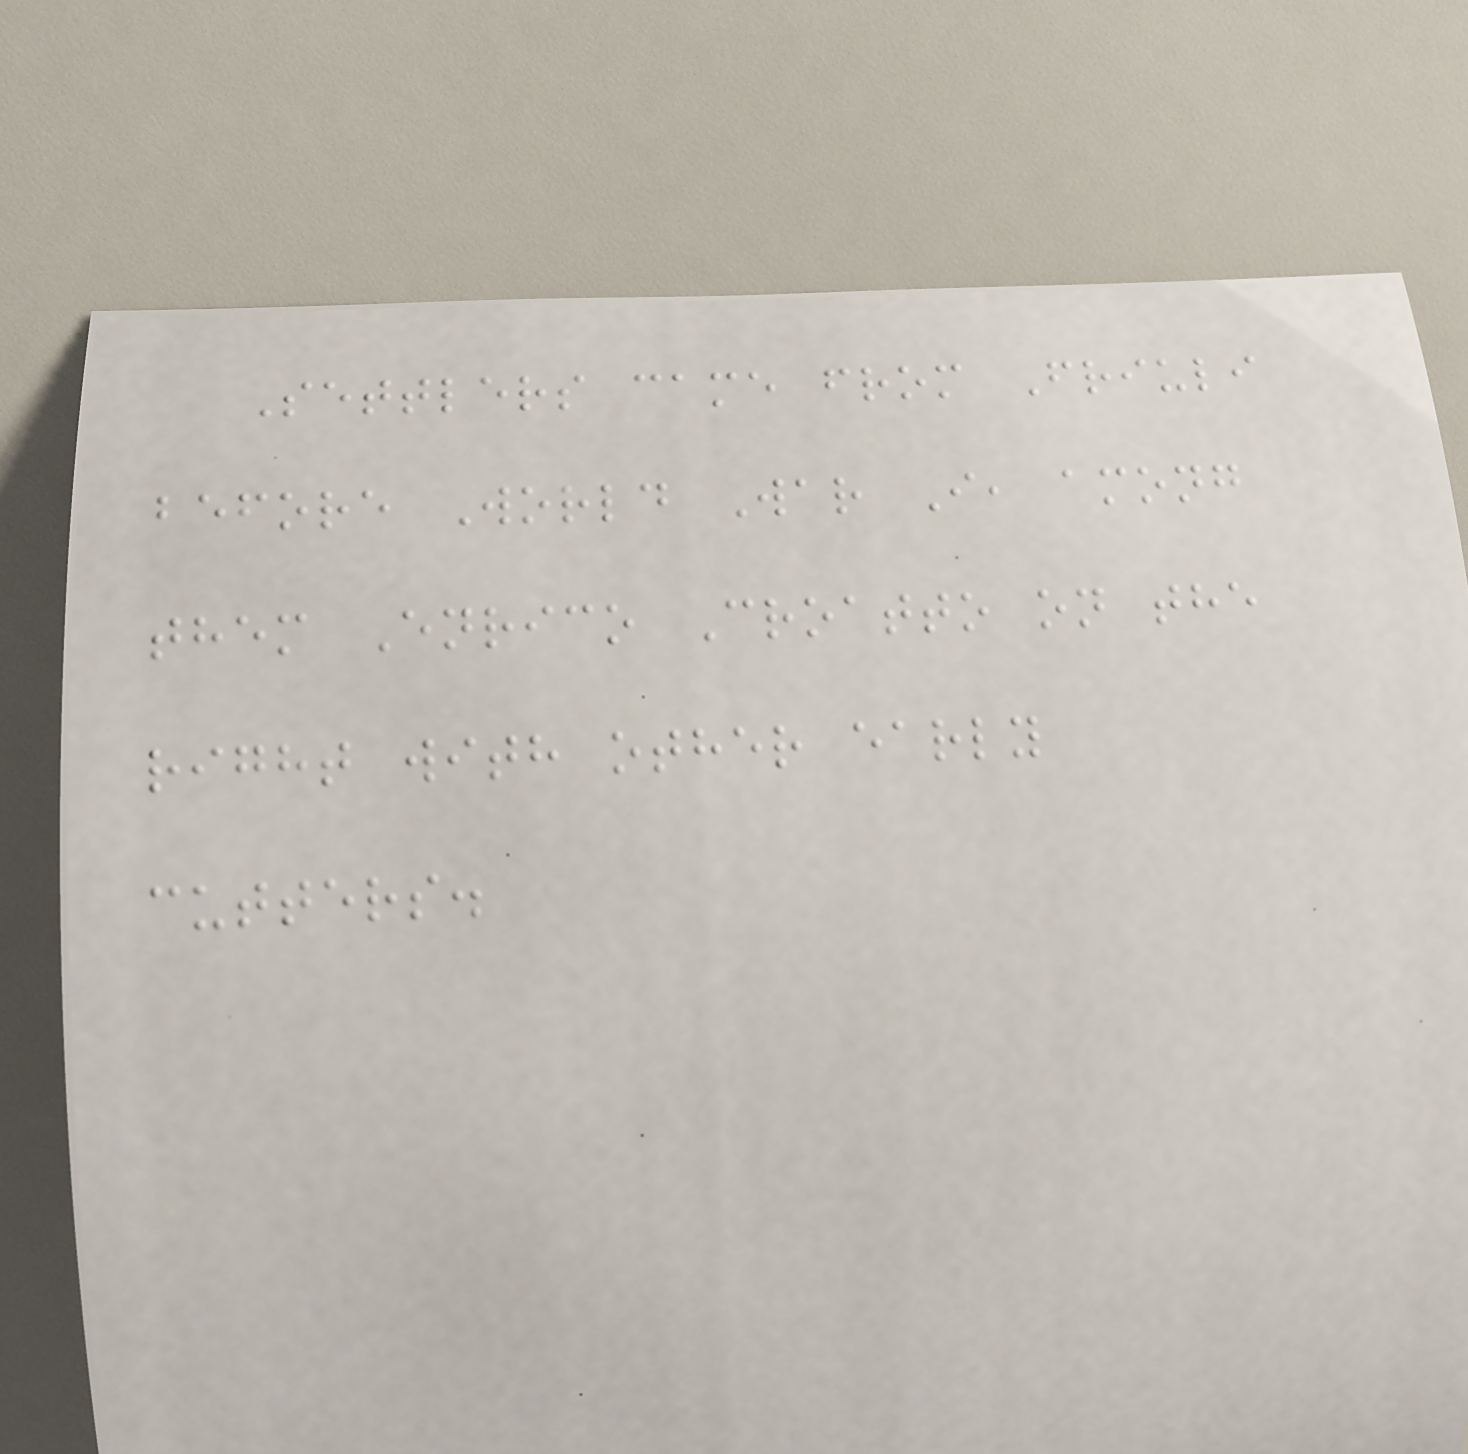Settlers came from Friuli
before World War I, among
them Enrico Croatto on the
right with other early
cutters.
